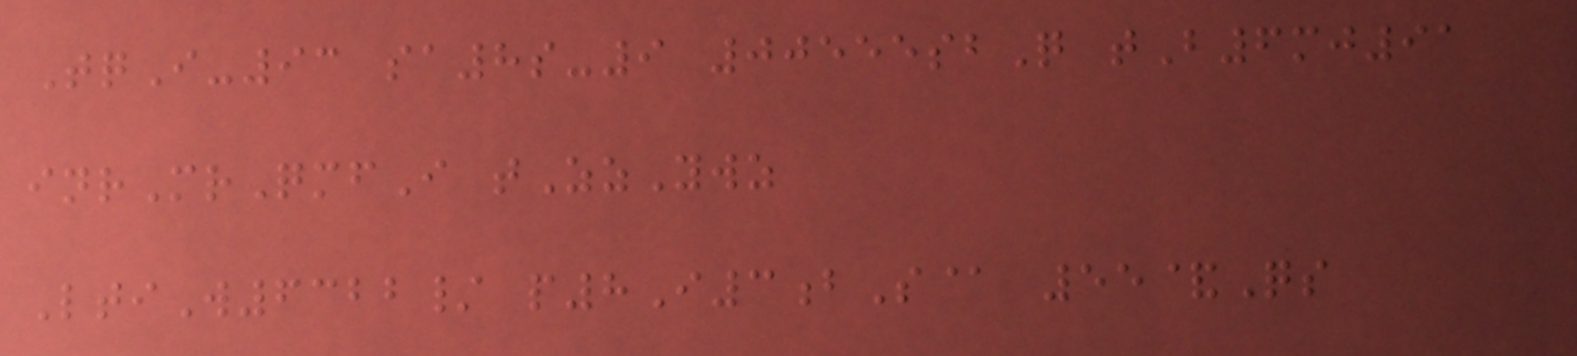TqI-93 sa8s-9 00555sbQ tB6mj91
inrMrQmfI tZzYwz
LtiW6322/ p8I3bS@ 55&Qs
